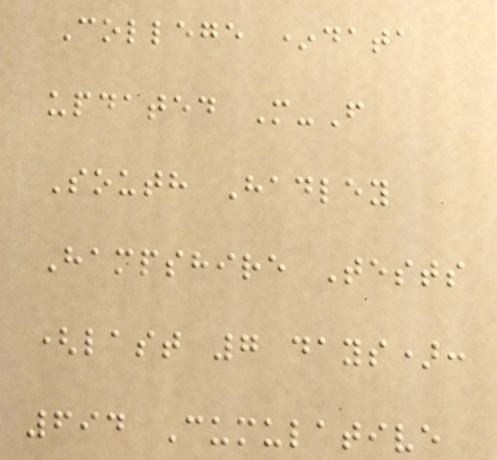College *data
updated M-F
South Hadley
Hampshire Tests
(last 7 days):
694 Cumulative
